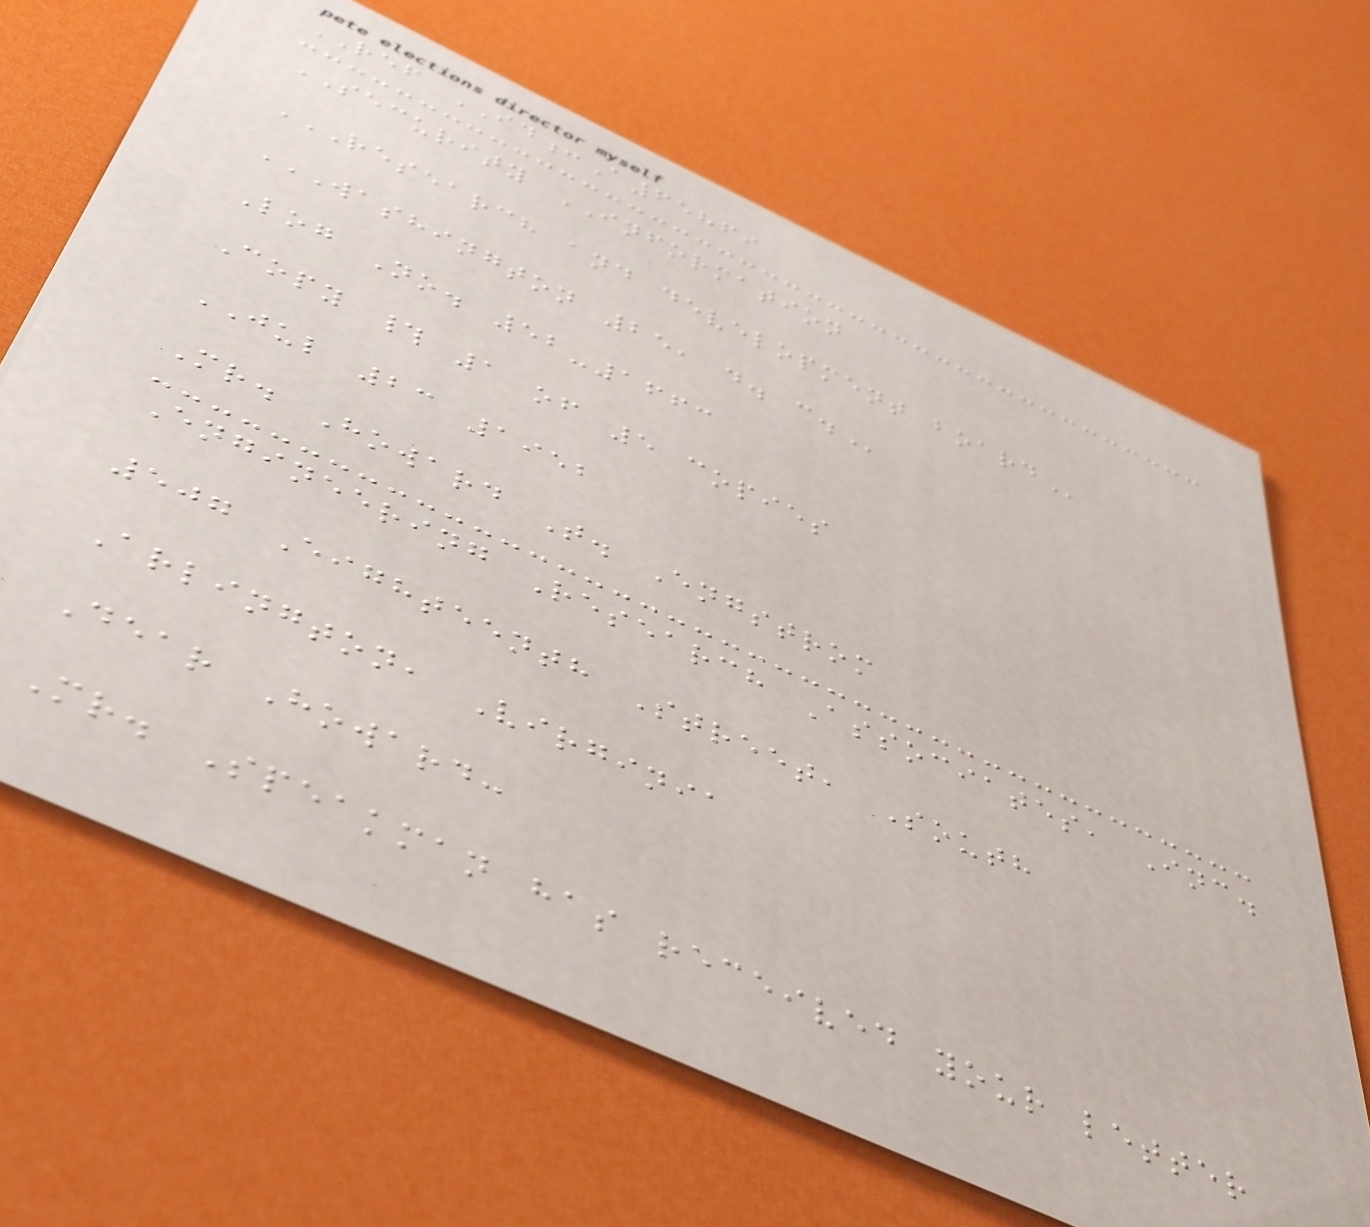REF ID:A65869
SECURITY INFORMATION
RESEARCH AND DEVELOPMENT BOARD
WASHINGTON 25, D. C.
Log No. 52-1663
Copy # 1 of 5 copies
JUL 23 1952
Mr. Howard T. Engstrom
Engineering Research Associates, Inc.
507 Eighteenth Street, South
Arlington, Virginia
Dear Howard:
Mr. Speakman has received your letter
